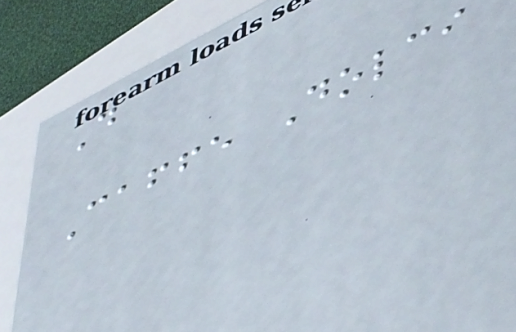D
Caffe Dolci
